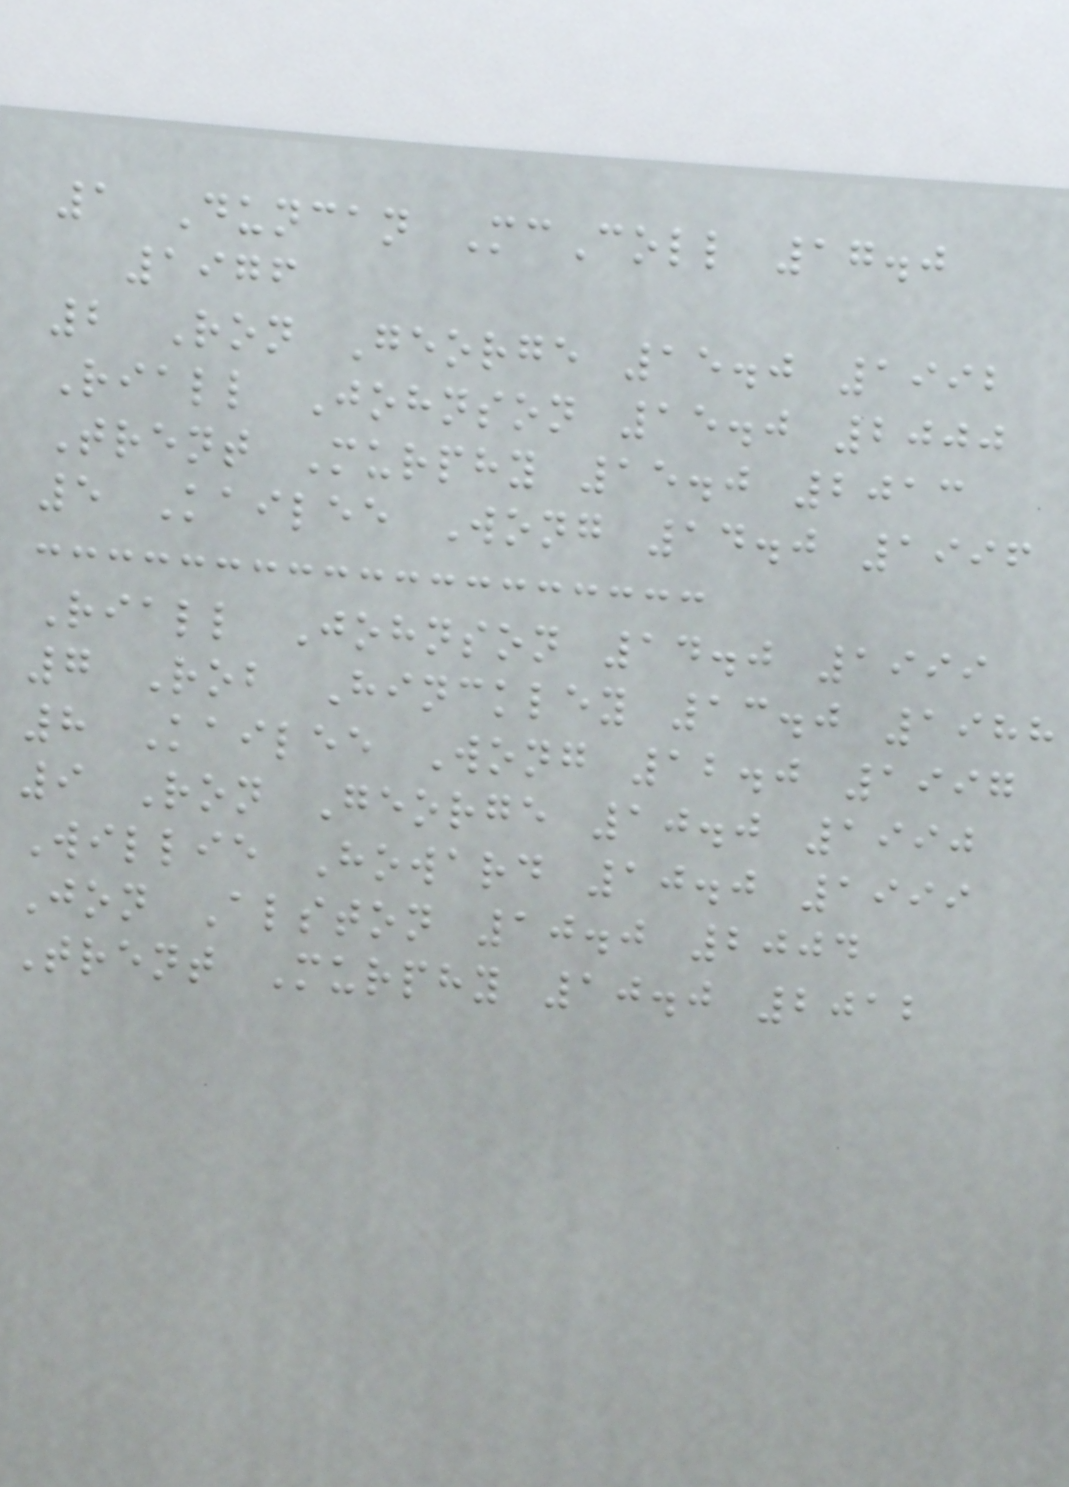1 Duncan McColl 17.0
1976
2 Ron George 15.0 1992
Riall Johnson 15.0 2000
Trent Murphy 15.0 2013
5 Kailee Wong 14.0 1996
Riall Johnson 14.0 1999
7 Rob Hinckley 13.0 1988
8 Kailee Wong 12.0 1997
9 Ron George 10.0 1990
Willie Howard 10.0 1999
Jon Alston 10.0 2004
Trent Murphy 10.0 2012
